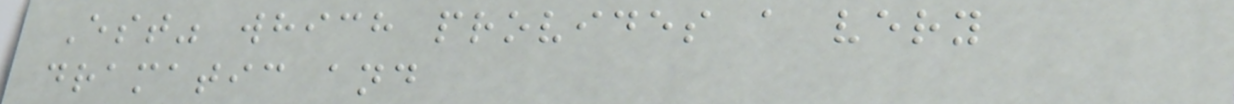Est" which provides a very
dramatic and
